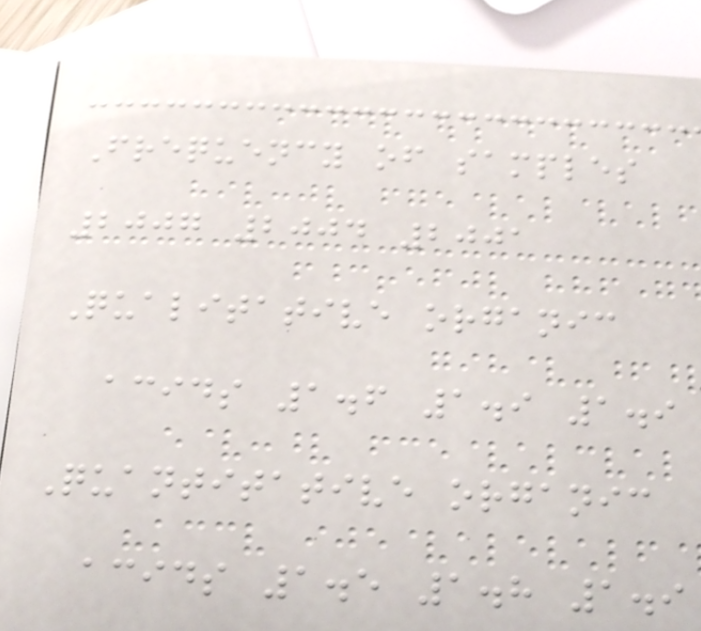Frequency of samples
2007 2004 2001
Qualitative organic
acids 1.6 1.9 1.9
Quantitative organic
acids 1.5 1.8 1.9
